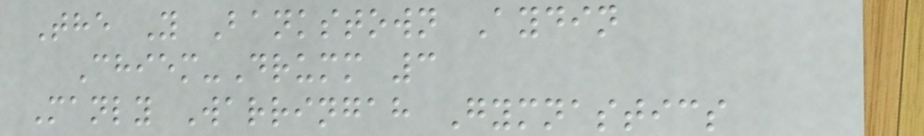The Y Bankstown Aydin
Chiem-Drumm 3
Manly Warringah Gymnastics
